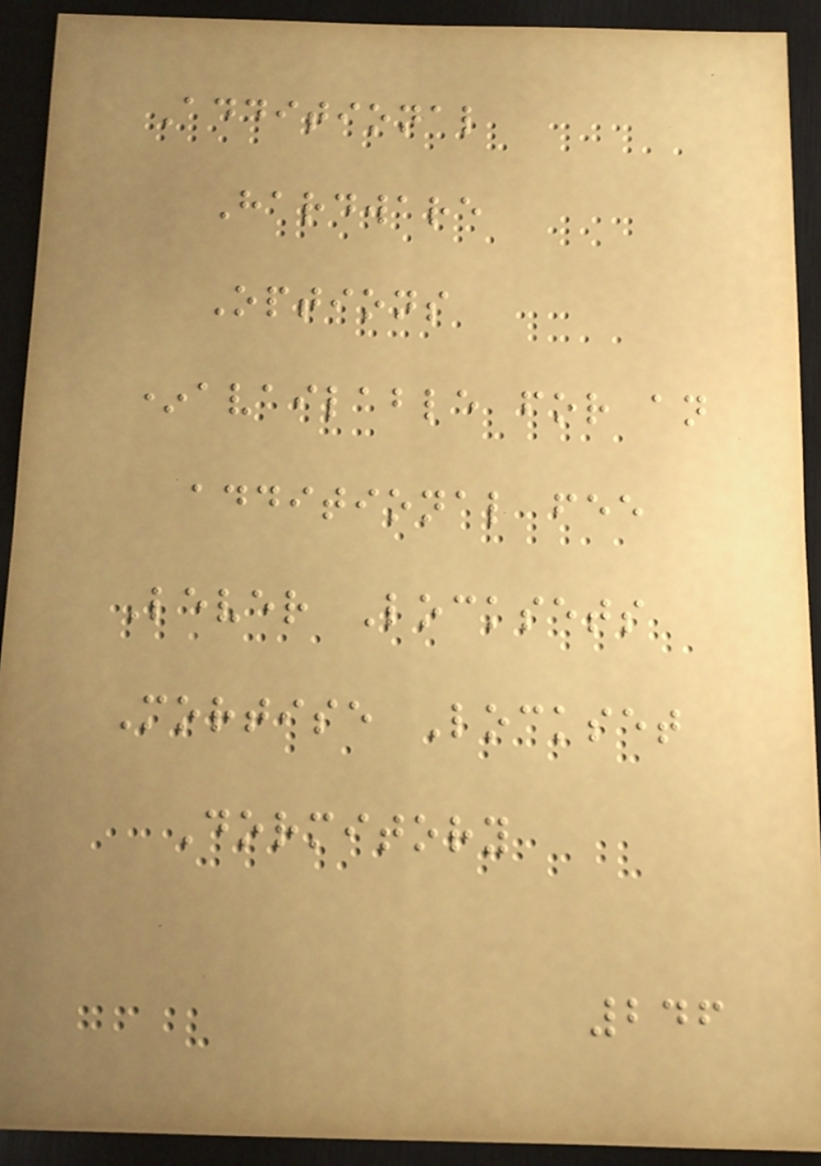Additional
Hardware
Options
*available for an
additional fee
Lever Locksets
Mortise Lockset
Dormitory
246
